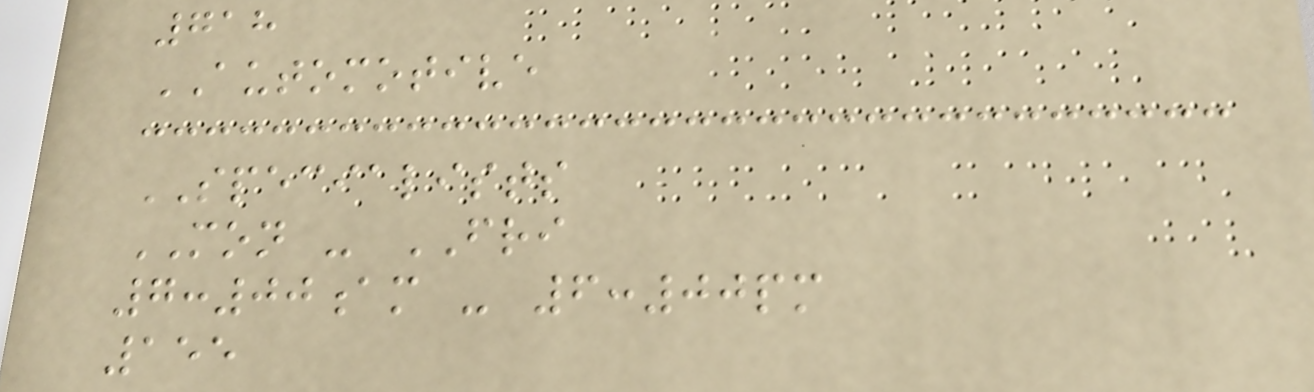718
AUTOMOTIVE
SPECIALISTS
MON - FRI
7:00am - 6:00pm
155
